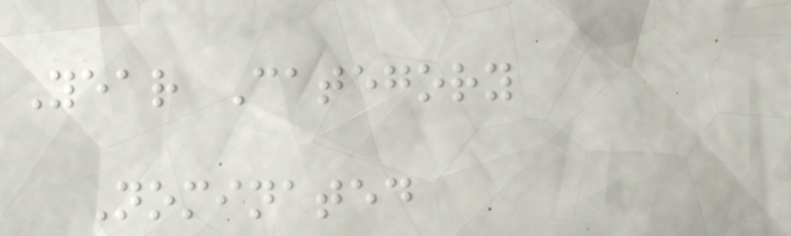Year Category
Nominated
